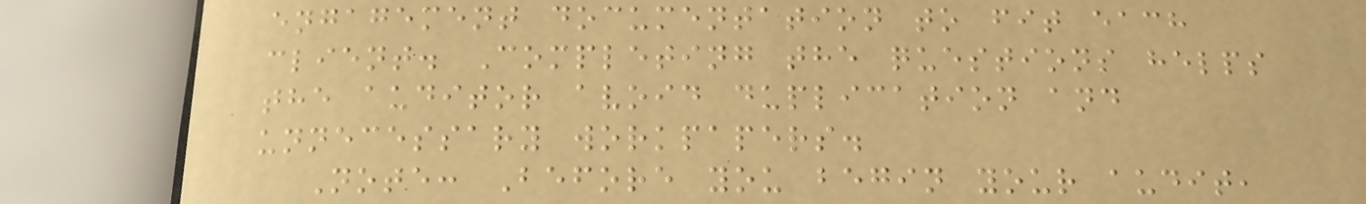engagement documentation to fit each
client. Completing the questions helps
the auditor avoid duplication and
unnecessary workpapers.
Note: Before you begin your audit,
